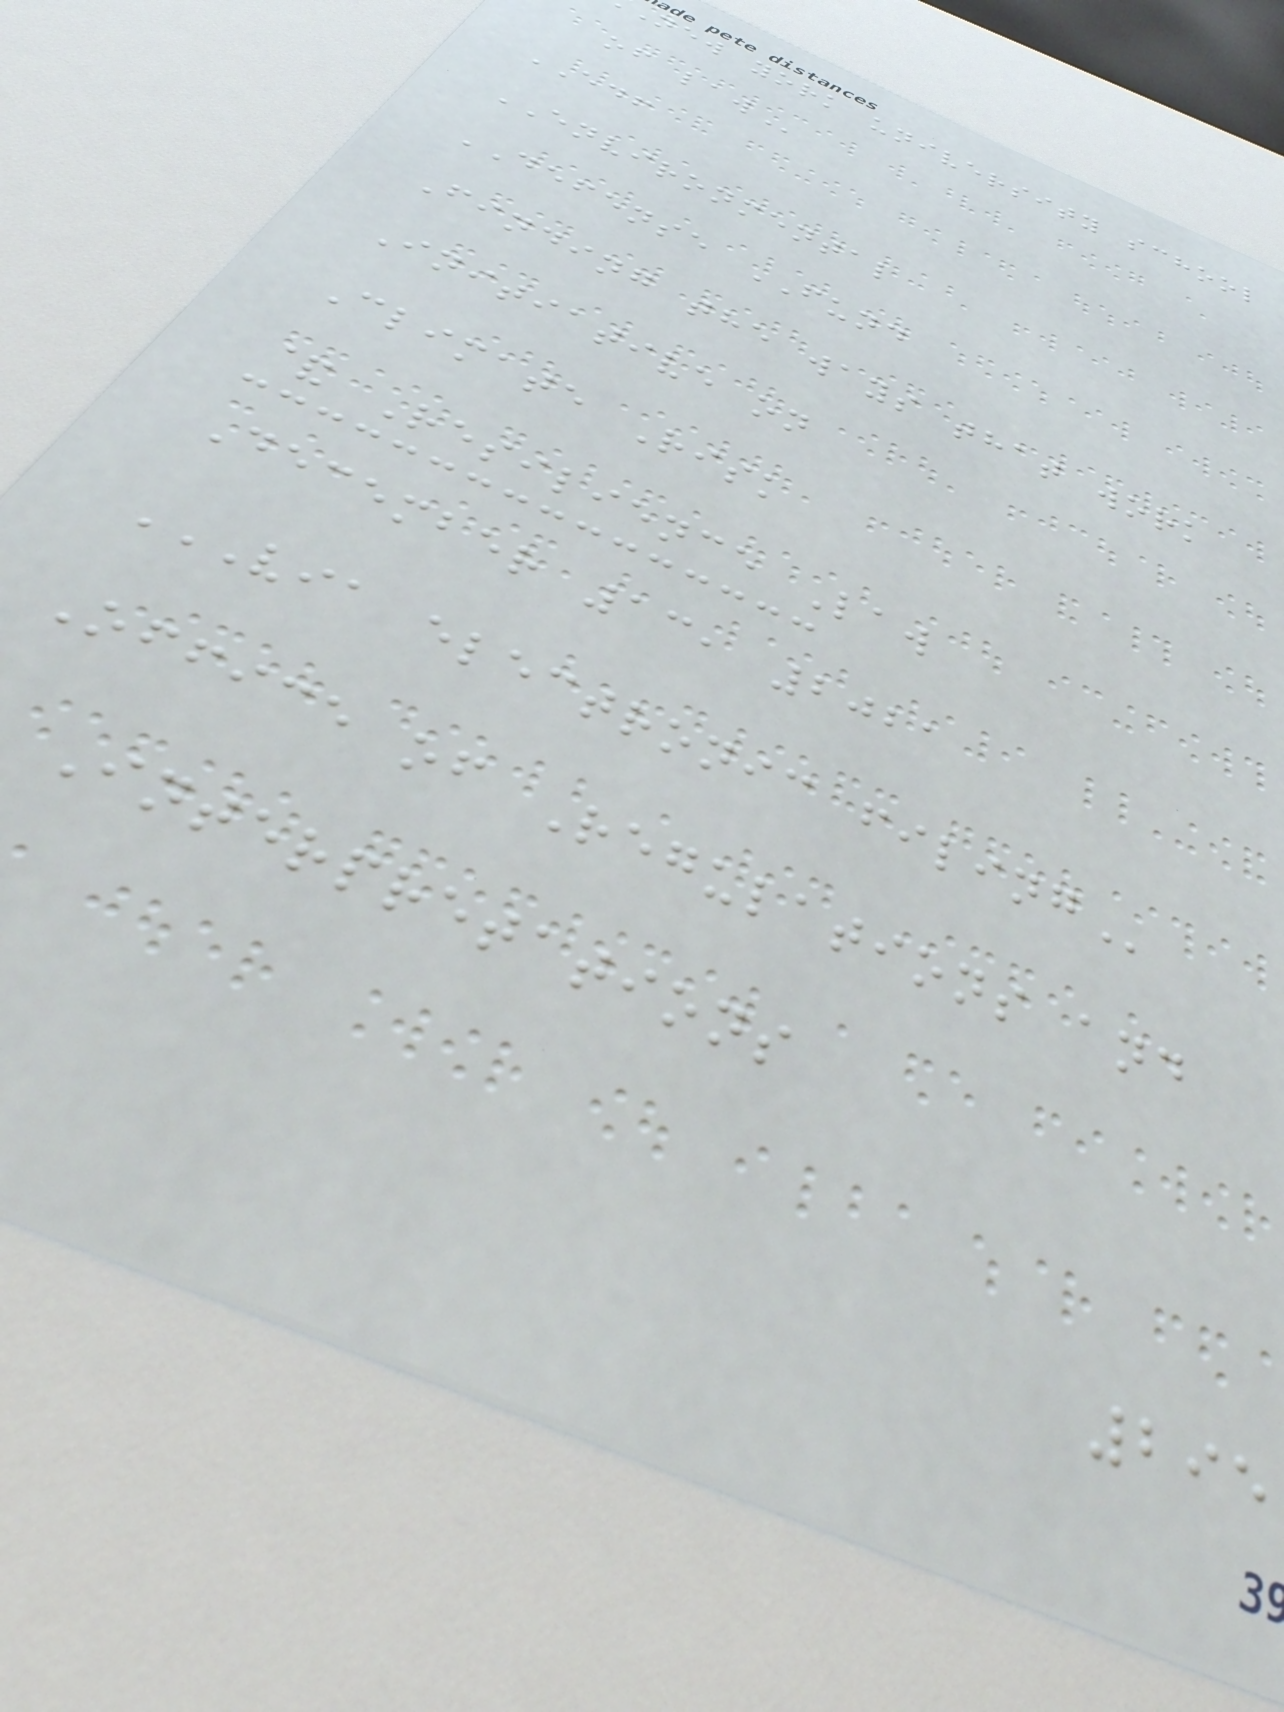new york university school
EDF
ENVIRONMENTAL
DEFENSE FUND
Finding the ways that work
Initiative on
Climate Risk
& Resilience Law
December 13, 2021
VIA ELECTRONIC FILING
Office of Regulations and
Interpretations
295
